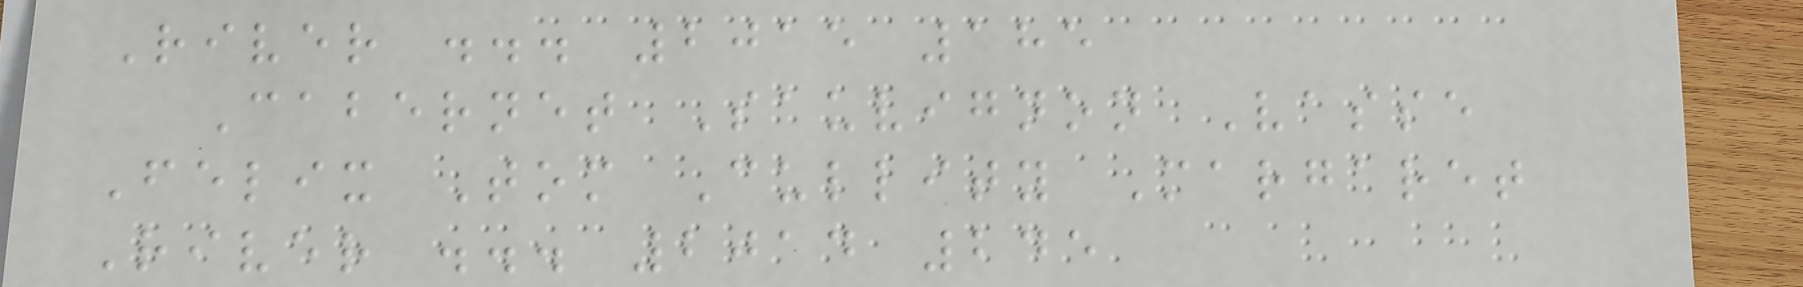River ... 2015 185
Cabernet Sauvignon Vasse
Felix Tom Cullity Margaret
River ... 2014 245
